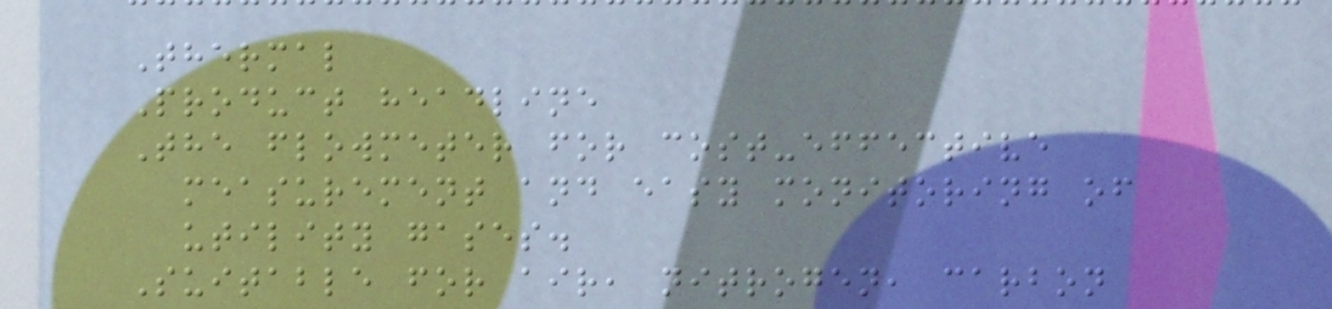Thermal
Product headline
The flowmeter for cost-effective
measurement and easy monitoring of
utility gases.
Suitable for air, nitrogen, carbon
